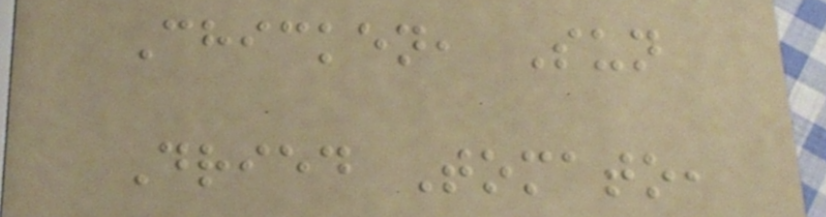Chicken, Sun
Dried Tomato,
